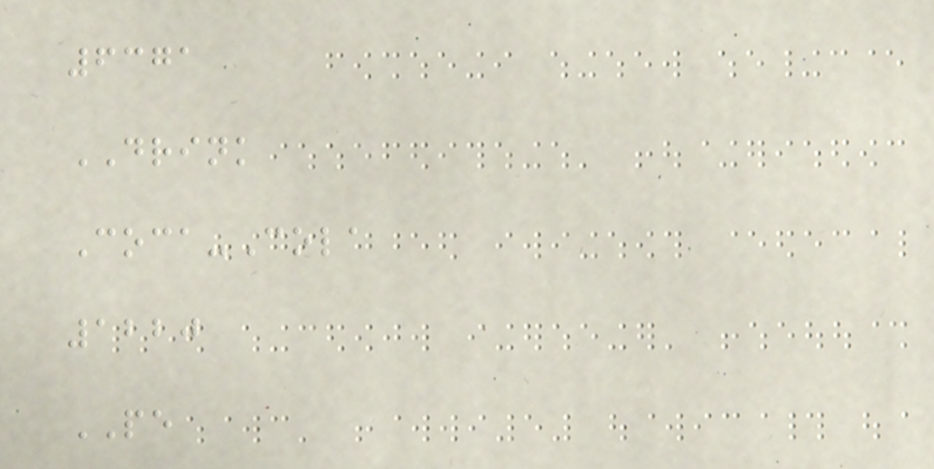6371
DRINK
Coca-Cola
1220
PE
